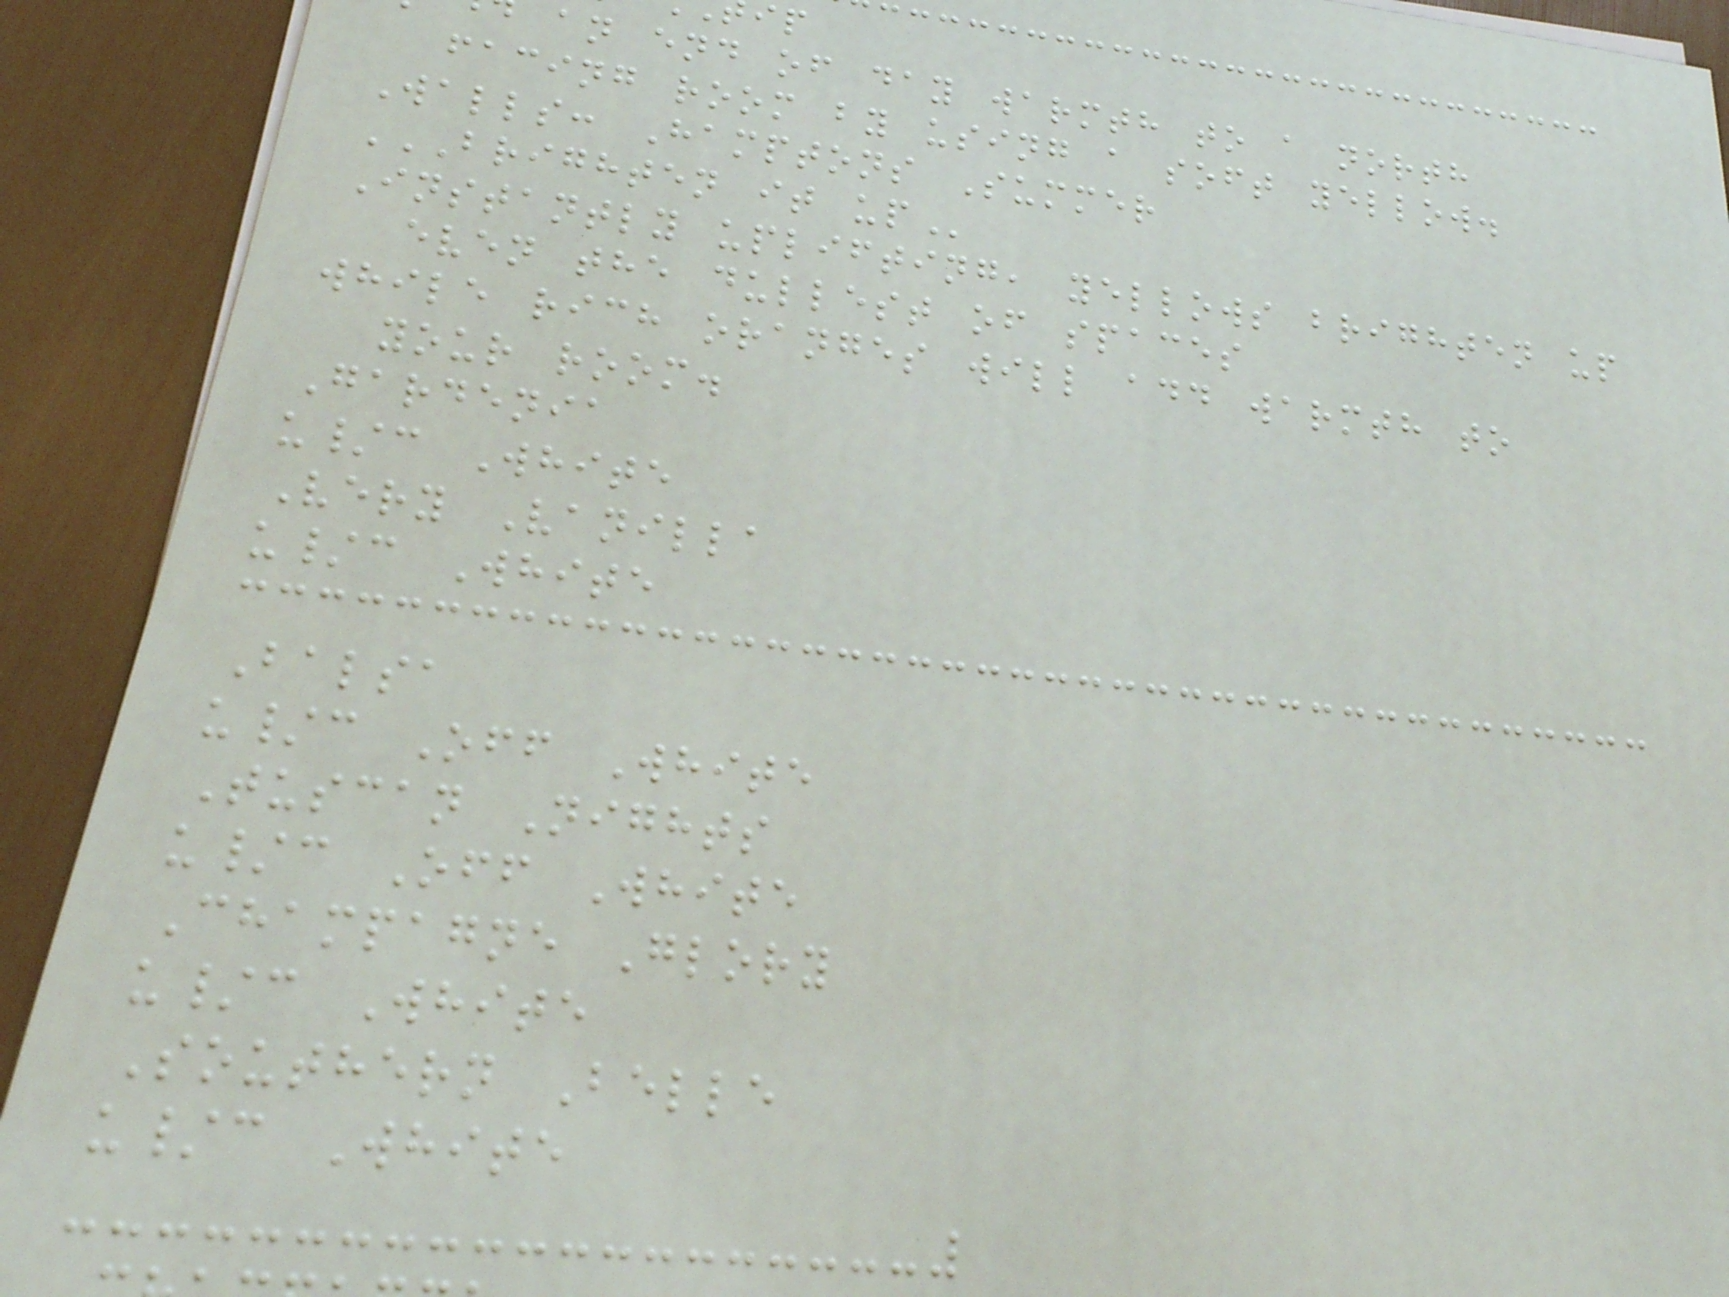an end of day warmth to a north
facing room by using a soft yellow.
Walls: Hamptons Summer
BRIGHTEN IT UP
Instantly uplifting, yellows brighten up
even the dullest of spaces
while rich oranges will add warmth to
your room.
Gardenia
u/c White
Very Vanilla
u/c White
Balsa
u/c Off White
Tuscan Nights
u/c Off White
Champagne Glory
u/c White
Southern Belle
u/c White
